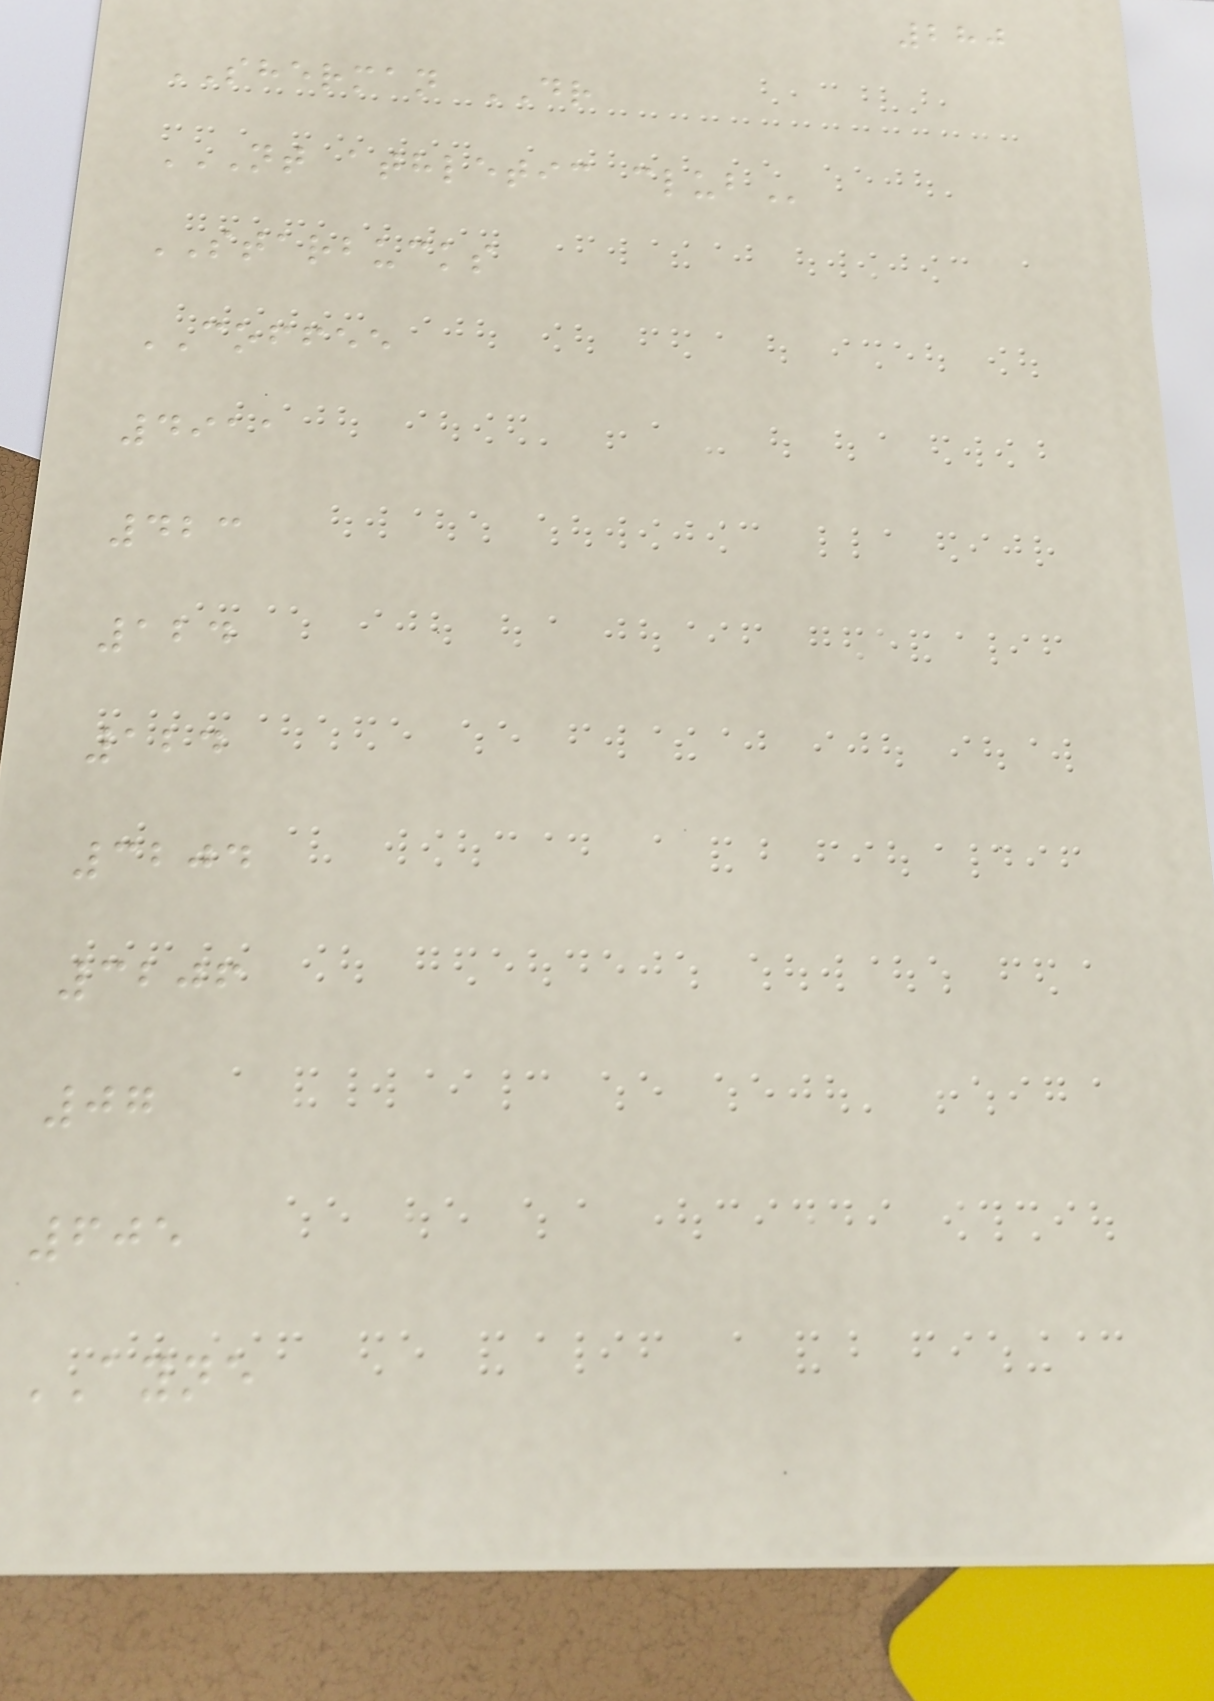280
SHERMAN DR
NT ATHLETIC CLUB
STARBUCKS
COFFEE
4911
423
124
124
3204
3206
07
605
AYNE
